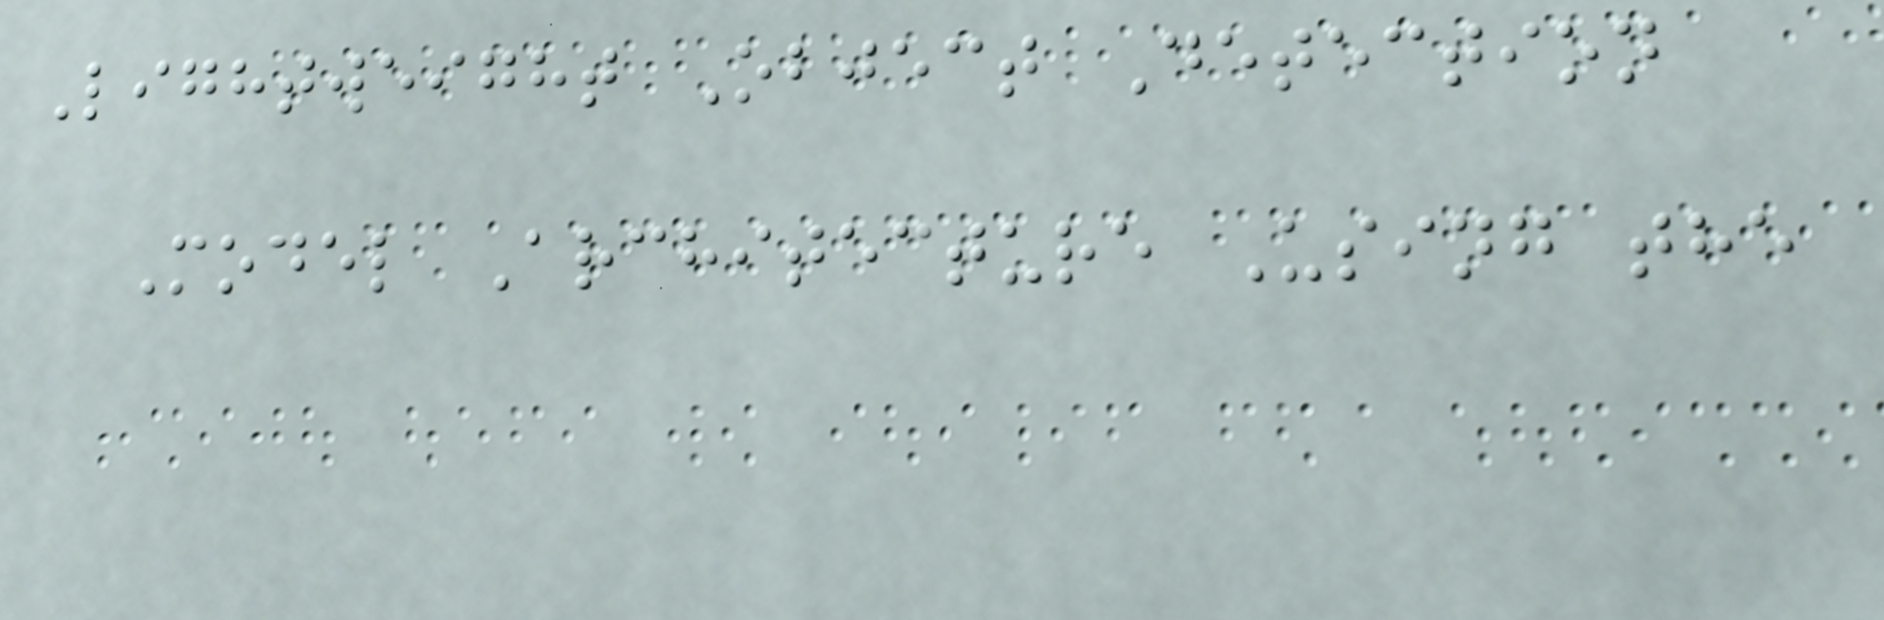Lightweight Object Detection
Model Architecture Using the
